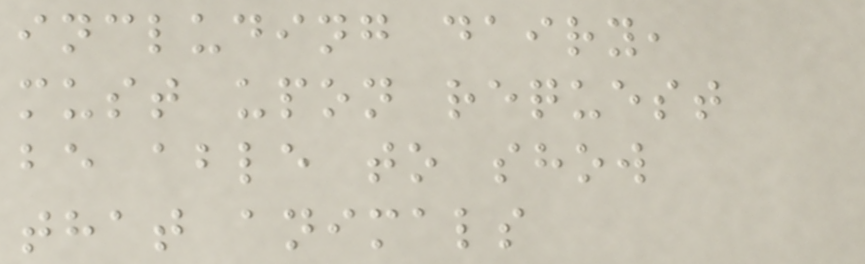including dairy,
must upon request
be able to show
that animals
